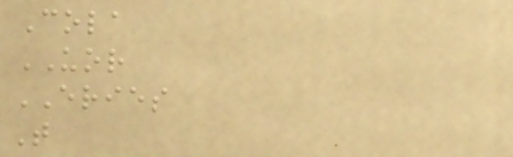Cola
UOR
ERIES
T
